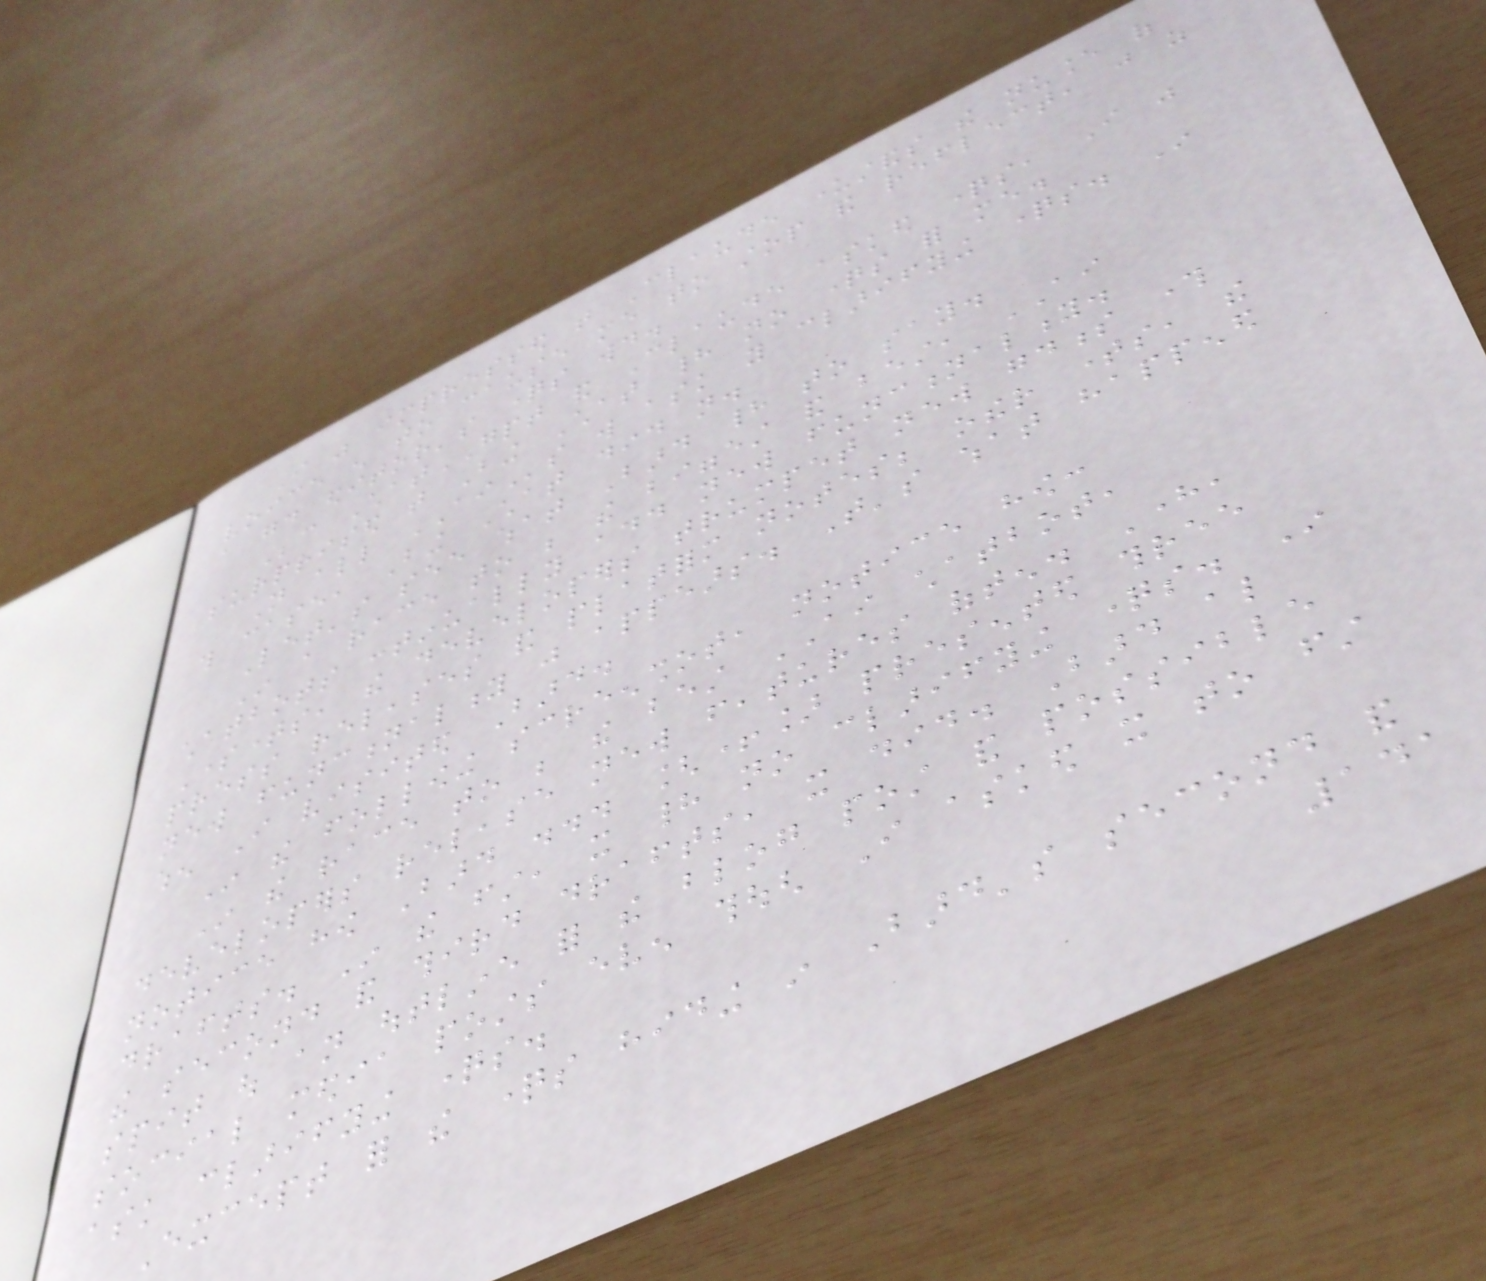I was impressed that Claude understands the nuance of
voice enough to cause me to stop and reflect, just as
a good editor's questions would.
Because ChatGPT and Claude asked questions, I was
surprised that Bing Chat had no questions for me.
Not all AIs will ask you clarifying questions. In
this case, Bing Chat did not.
Let's see what Bard had to say.
In a race to be the biggest and best, AI
chatbots continually add new functionality.
Sometimes, the developers trumpet new goodness through
press releases and platform notes; other times, the
new functionality just appears. That's what happened
when I visited Bard.
In the following screenshot, notice how:
In the race to be the best AI chatbot,
developers release new features often. Here,
notice how Bard ... [+] presented three
drafts. In the first, it had no clarifying questions. In
the second and third drafts, it did. Bard also
spit out an outline for the blog post and possible
social media posts even though I asked it to first
ask clarifying questions.
Except for the questions hiding in Bard's second and
141
